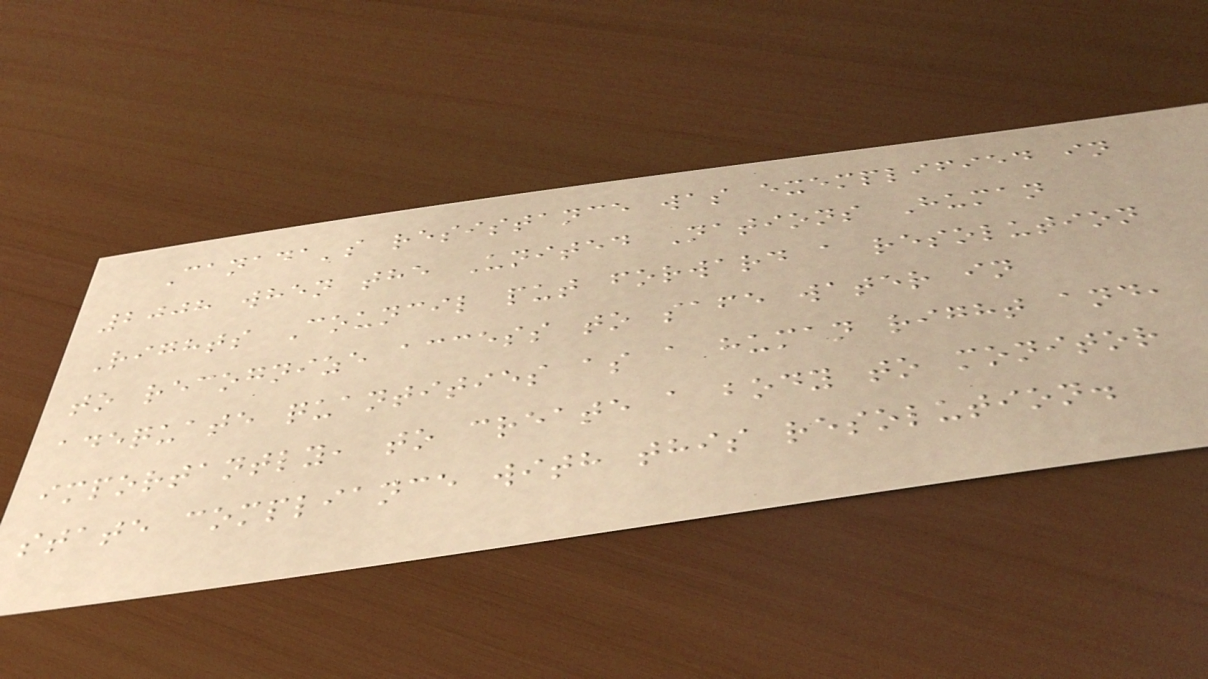Canada's resistance was exemplified in
2008 when the United Nations Human
Rights Council put forward a resolution
to recognize access to safe water in
adequate quantities as a human right and,
importantly, to create a body to monitor
state compliance with this resolution.
